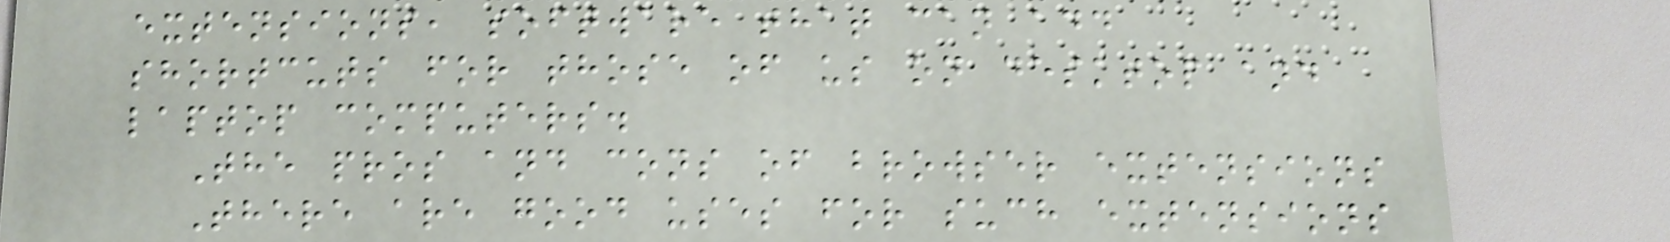extensions, software that can add
shortcuts for those of us on desktop and
laptop computers.
The pros and cons of browser extensions
There are good uses for such extensions
